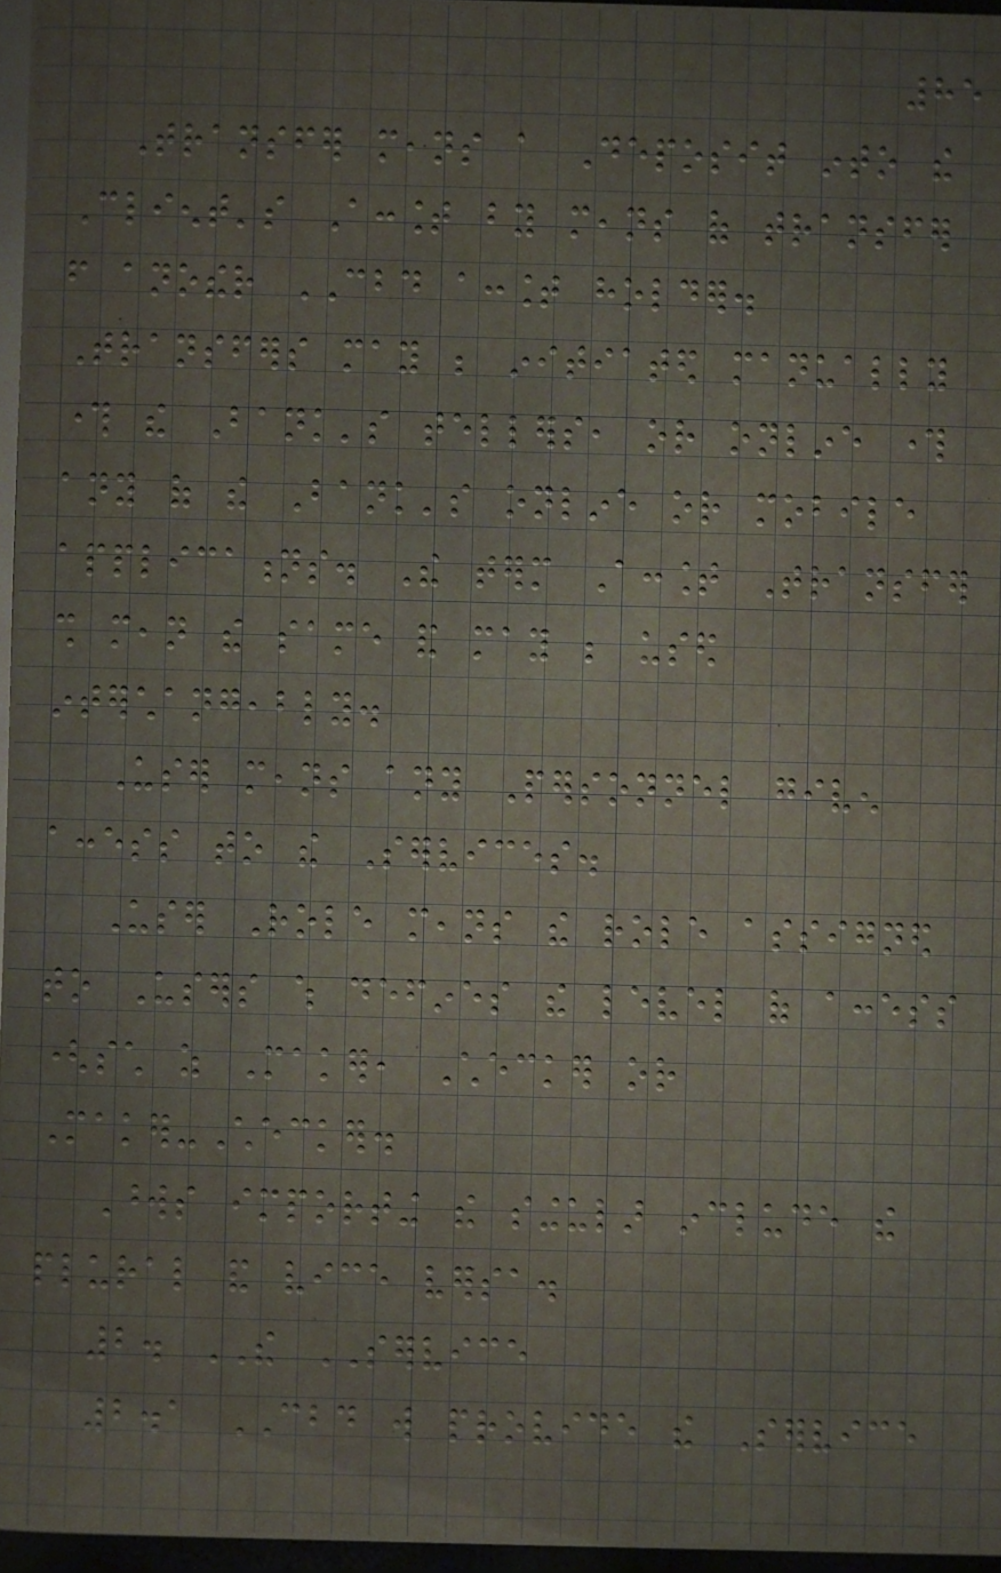85
Transfer means a Deposit into the
Client's Account by means of transfer
from another CBD account holder.
Transfers may be initiated manually
through the Bank's tellers, or online through
any of the Bank's online or mobile
applications. The term Account Transfer
shall mean the same and may be used
interchangeably.
User means any Personnel given
access to the Services.
User Role means the role assigned
to Users which defines the level of access
(such as Maker, Checker or
Maker-Checker.
Words importing the singular include the
plural and vice versa.
2. THE SERVICE
2.1 CBD will provide the Service
